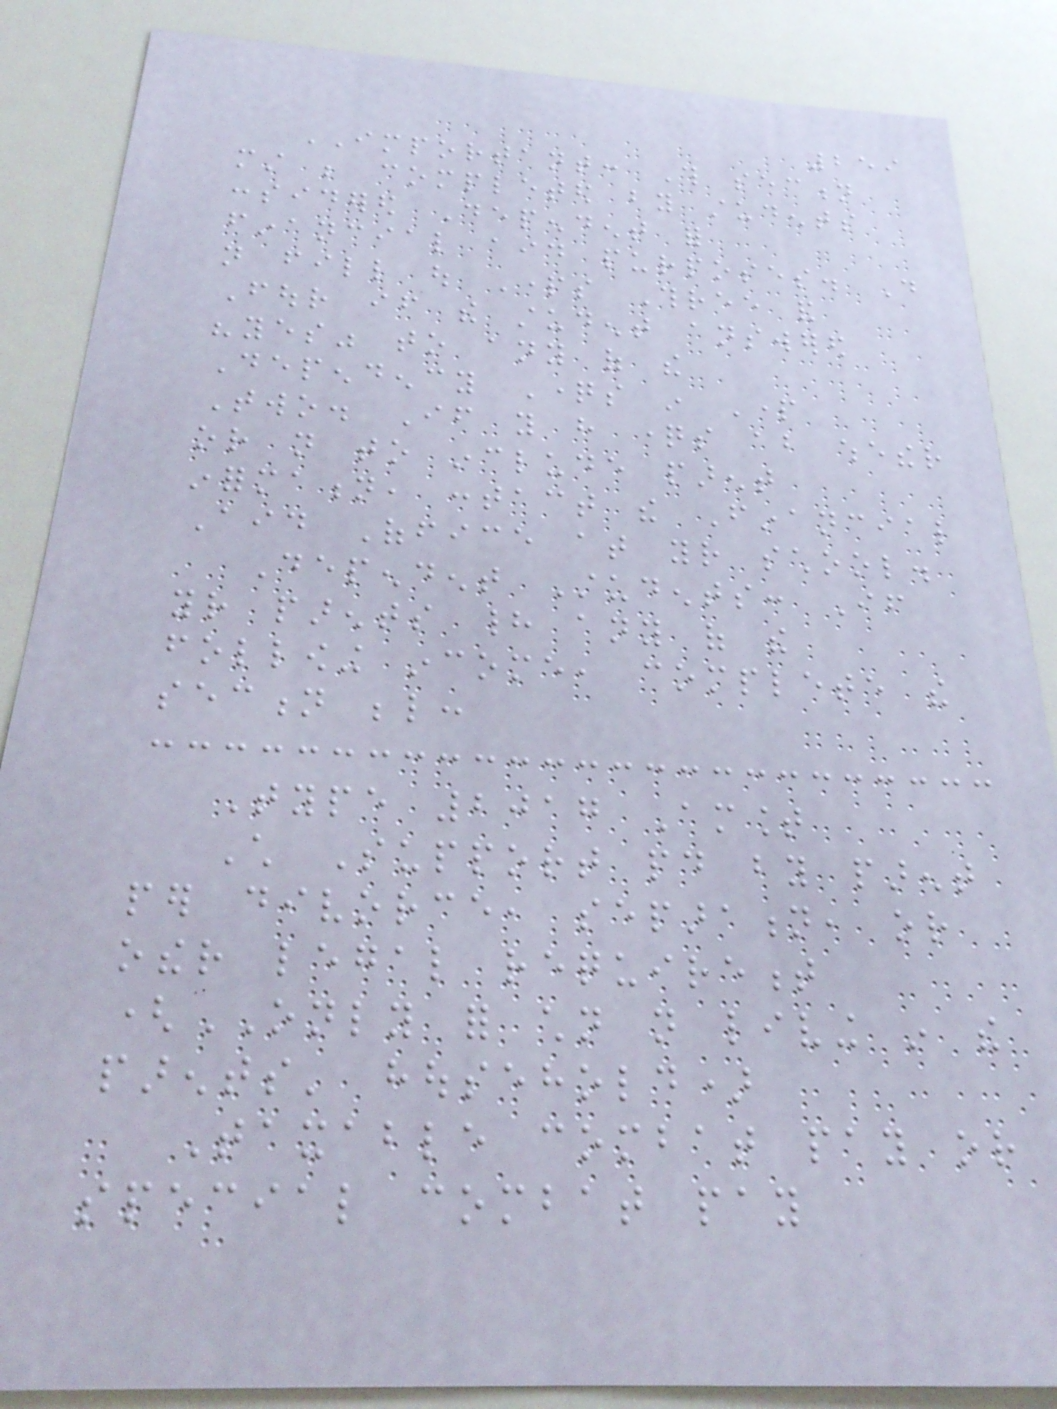259
IMPORTANT: This section
must be completed by students
considered Dependent for
financial aid purposes. Do
not fill out Parts Three and
Four if the student answered
"yes" to any of the
Dependency Questions in Part
Two. If you have questions about whether
or not to include parent
information, contact the Financial
Aid Office at your school.
Dependent Students: If
your parents had any of the
following income, complete the
section below:
Type 2017 Amount
Child Support paid by parent
per divorce, separation, or
other legal requirement
(ONLY for children not living in the
parents' household)
Taxable combat pay or
special combat pay
